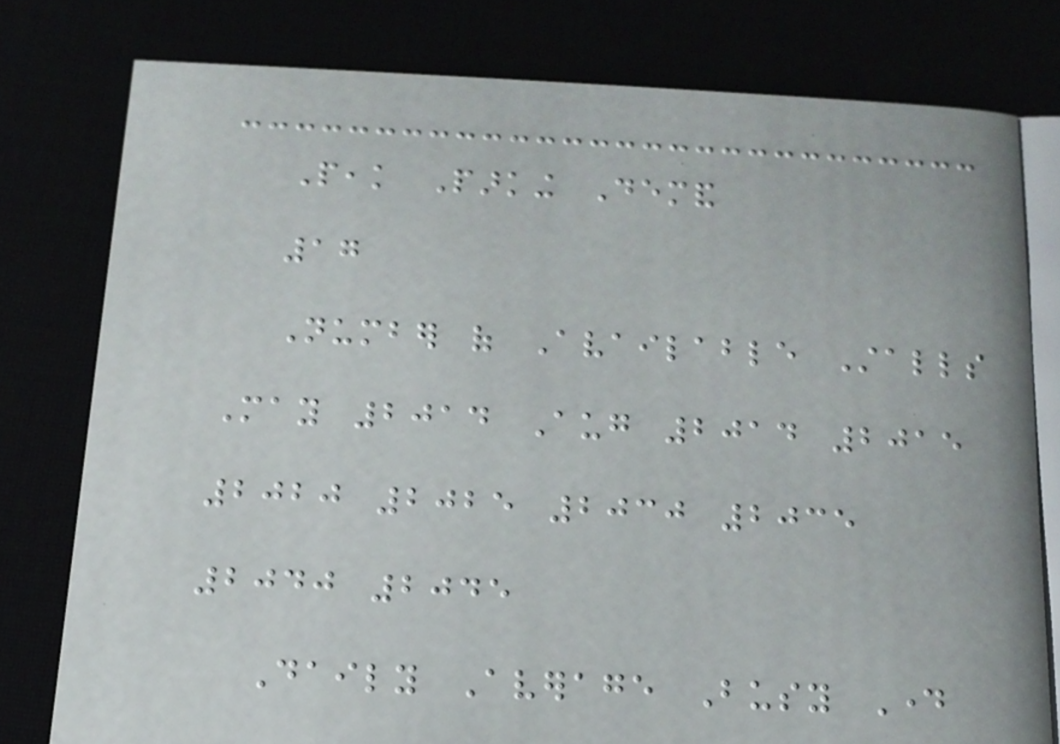Peak Parking Demand
17
Number of Available Stalls
May 2014 Aug 2014 2015
2020 2025 2030 2035
2040 2045
Daily Average Busy Day
